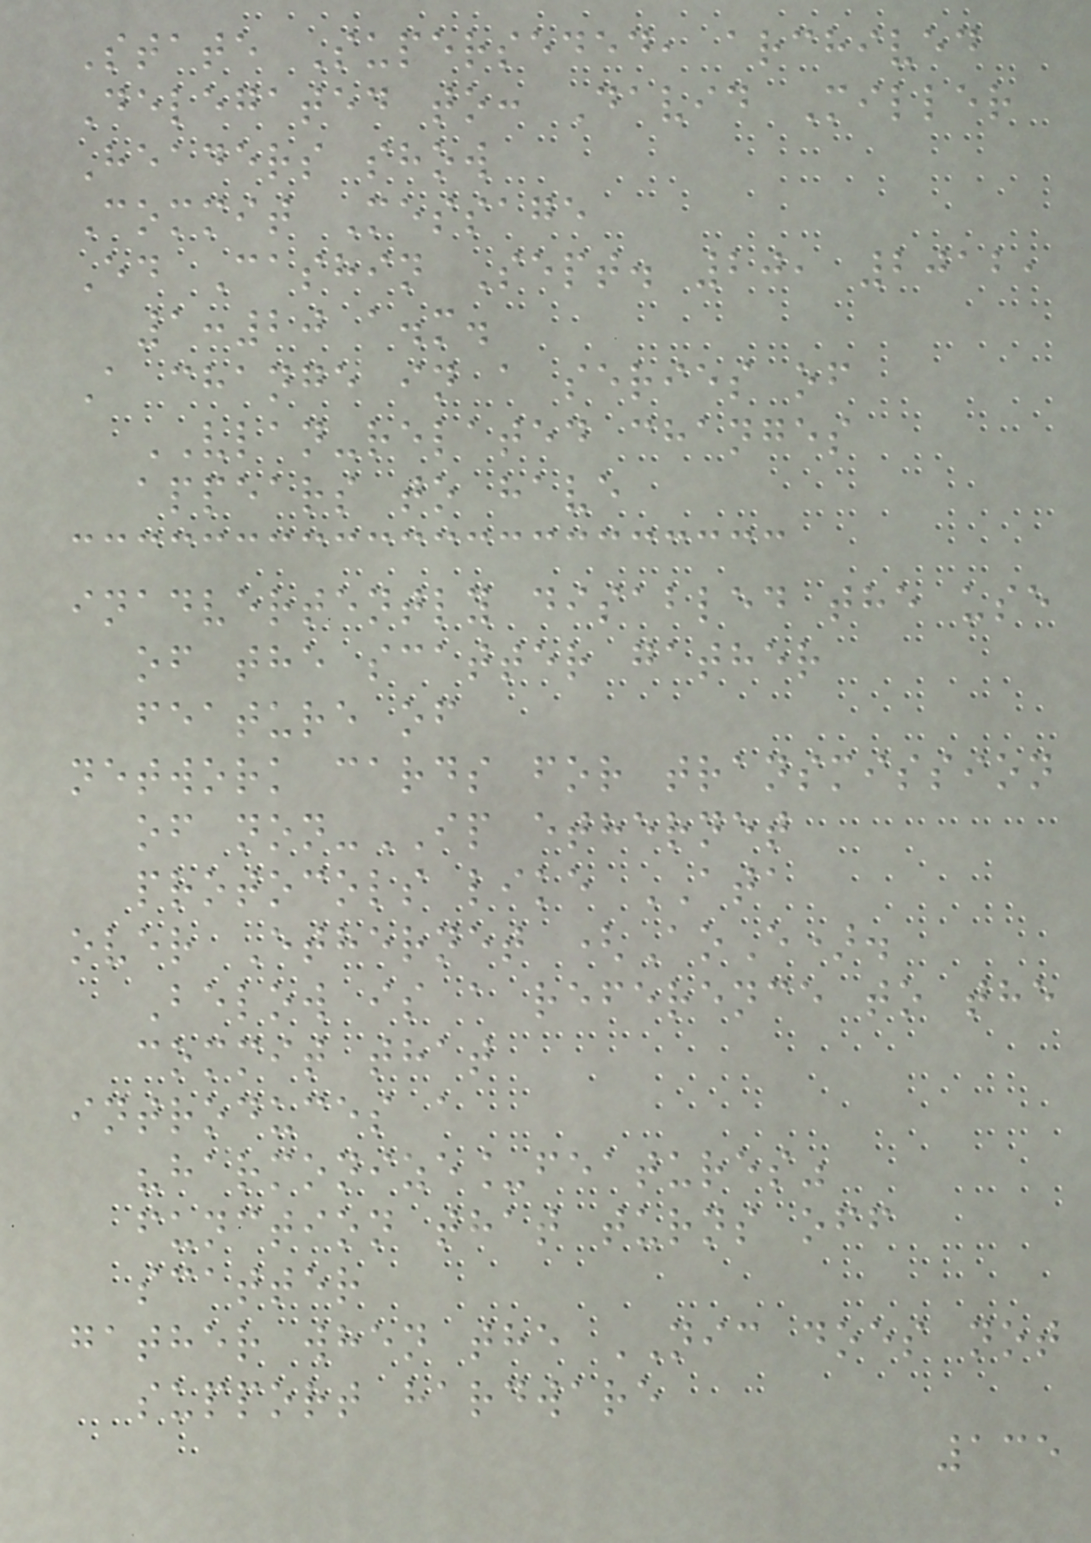State Superseded, archived
Delegated to: David Miller
Headers show
Commit Message
Ed Cashin Sept. 20, 2012,
1:20 a.m.
A change in a series of
VLAN-related changes
appears to have
inadvertently disabled the use
of the scatter gather
feature of
network cards for transmission
of non-IP ethernet
protocols like ATA
over Ethernet (AoE).
Below is a reference to the
commit that
introduces a
"harmonize_features"
function that turns off
scatter
gather when the NIC does not
support hardware
135
